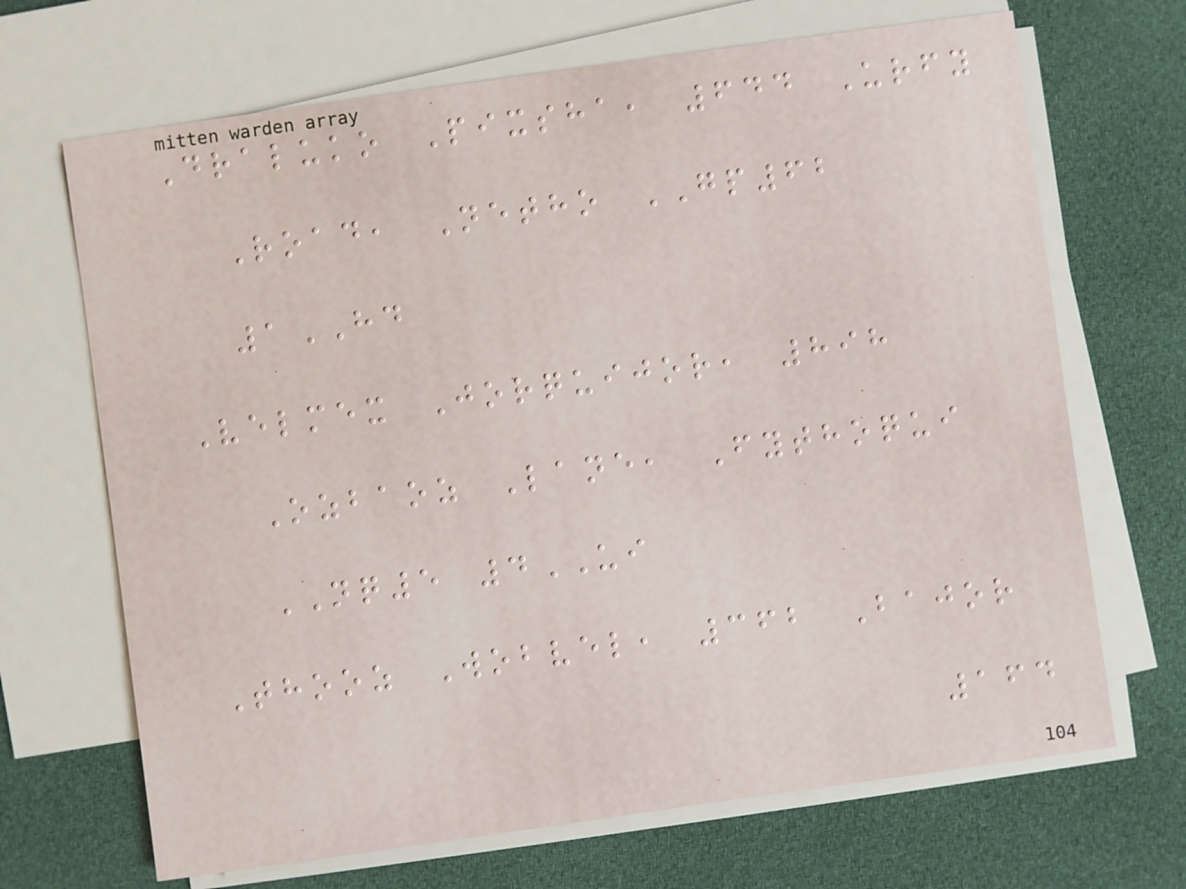Draluko Pixsha, 644 Urfy
Road, Netho GP62
1HD
Velmex Jorquijor, 898
Ozbaoz Lane, Fythoqui
NQ5 4UI
Thooz Wobvel, 362 Bajor
164
